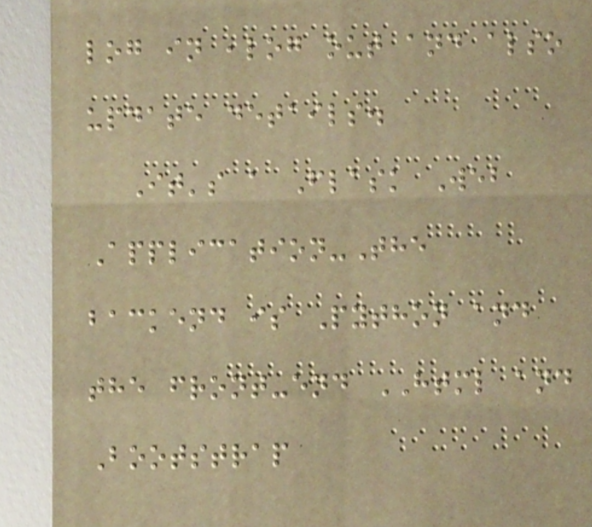log in ,log out and also
update details.
It's a Flask Web
Application-The
backend is Python and
the front-end HTML and
Bootstrap
